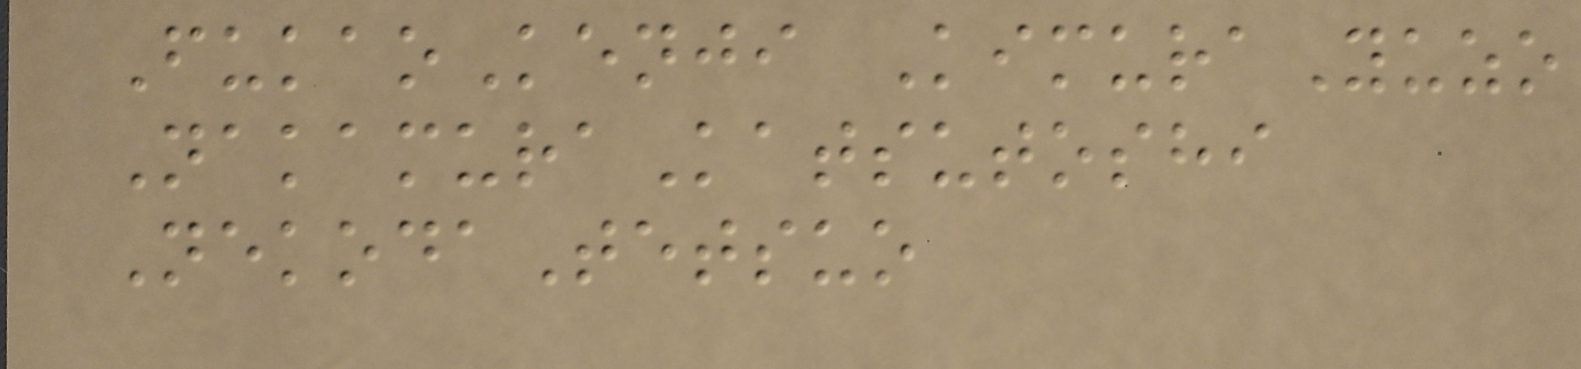FukaoKenji KimuraYuzo
NakamuraKatsutoshi
NekodaTetsuo
